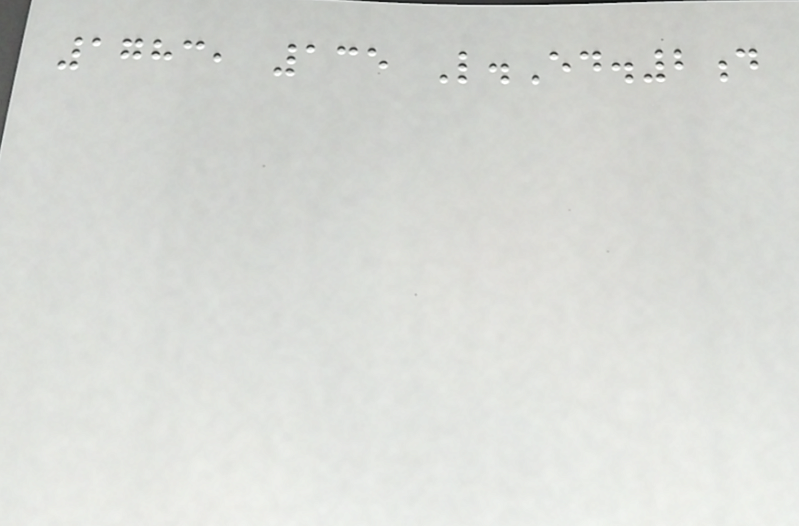1783, 135 L.Ed.2d
